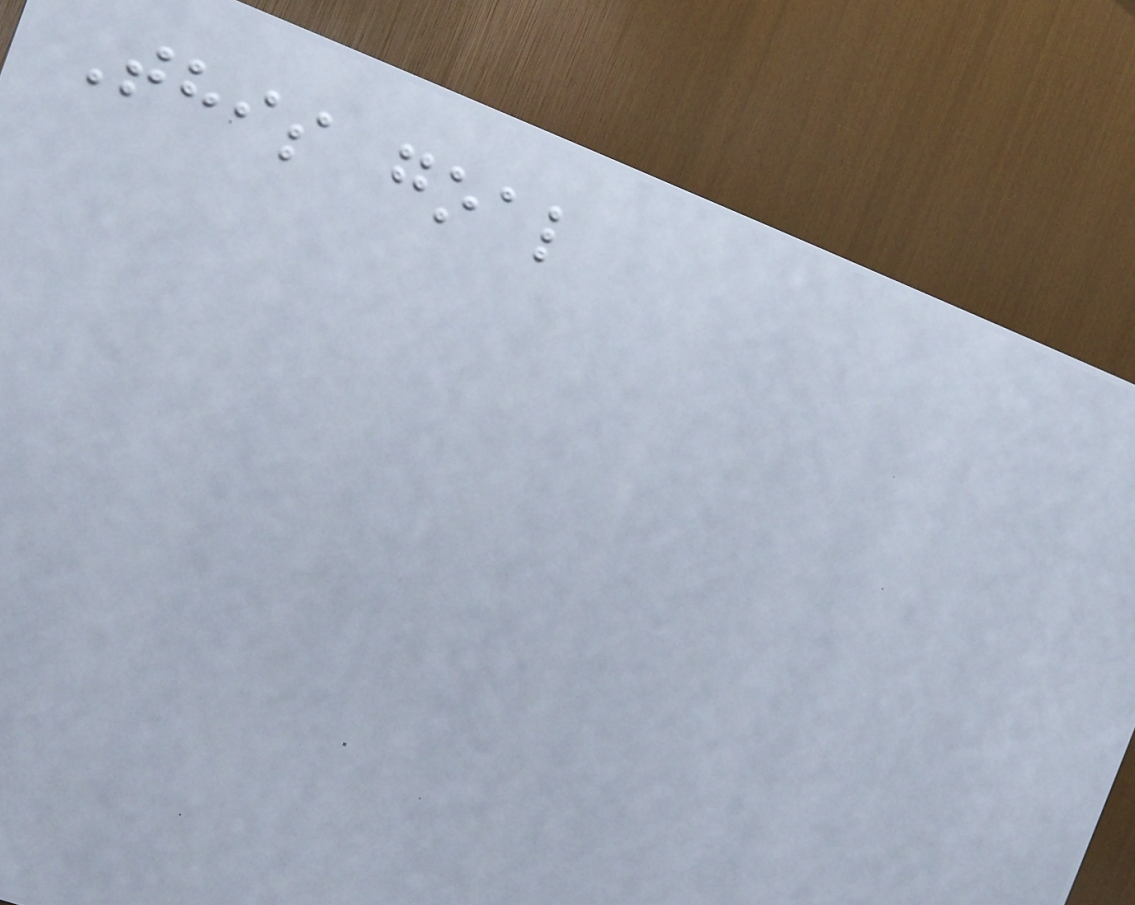This goal
